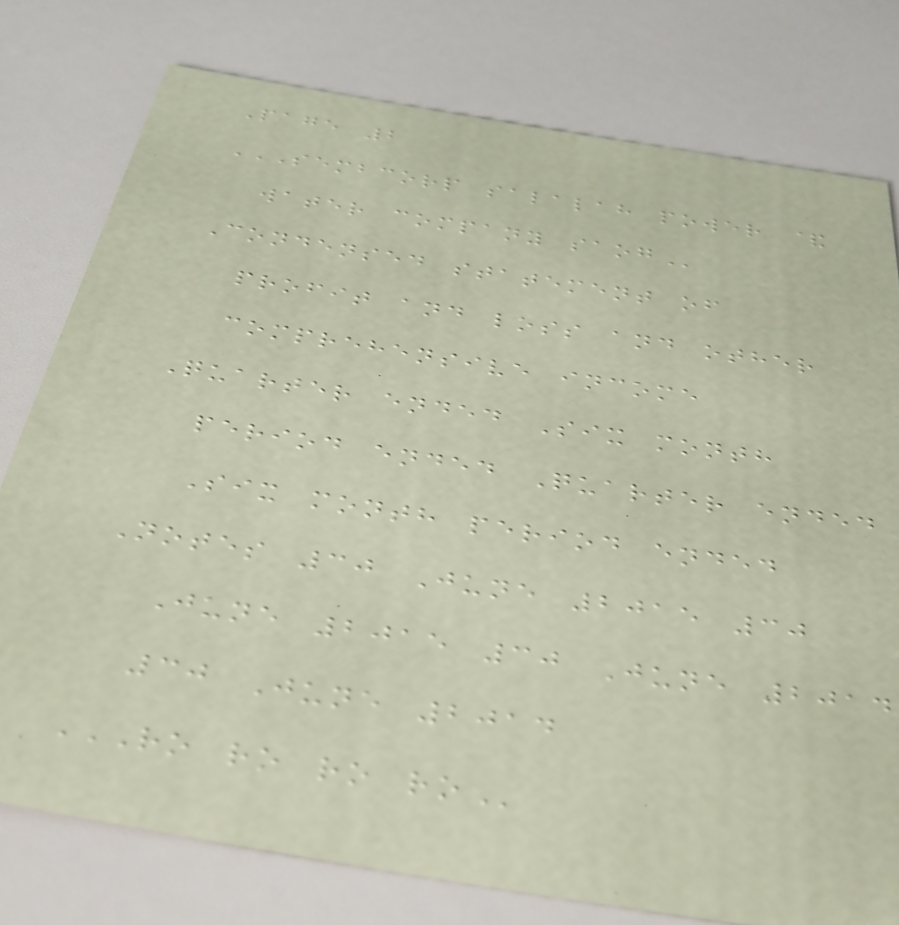Page 2
SEMBCORP SALALAH POWER &
WATER COMPANY SAOG
Condensed statement of
profit and loss and other
comprehensive income
Quarter ended Six month
period ended Quarter ended
Six month period ended
Notes 30 June 2015 30
June 2015 30 June 2014
30 June 2014
RO RO RO RO
